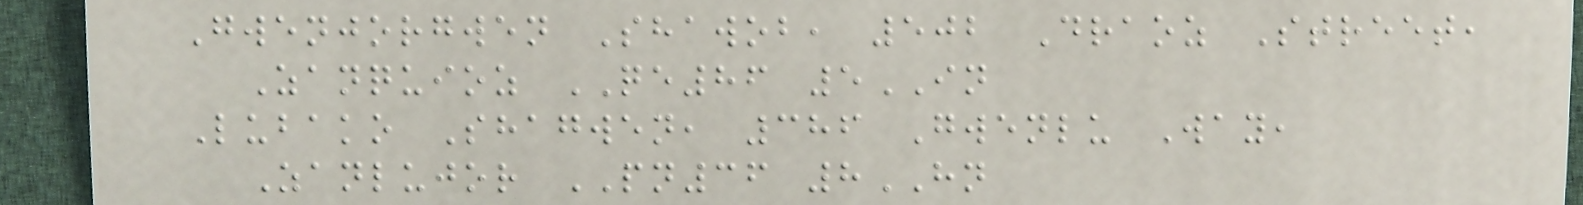Gwenjorgwen Shawob, 502 Draoz Street,
Zanquioz QE86 5IN
Lubako Shagwen, 386 Gwenlu Way,
Zanlujor PN36 8HN
